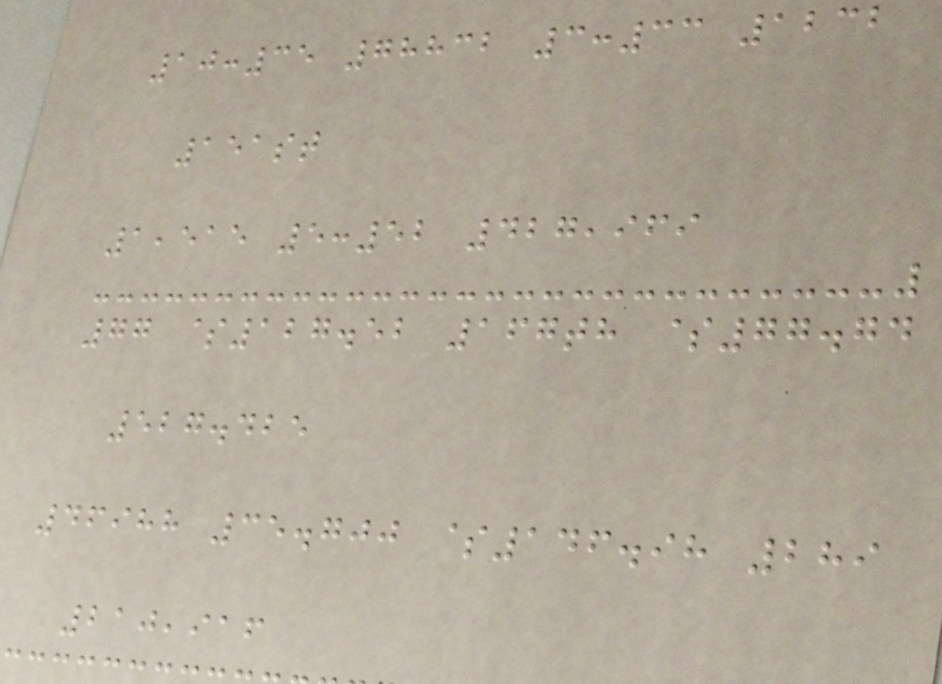10:35 78832 3:33 1232
151st
1,515 5:52 427,969
77 $127.52 167th $77.74
527.425
46988 35.700 $146.98 289
210,916
